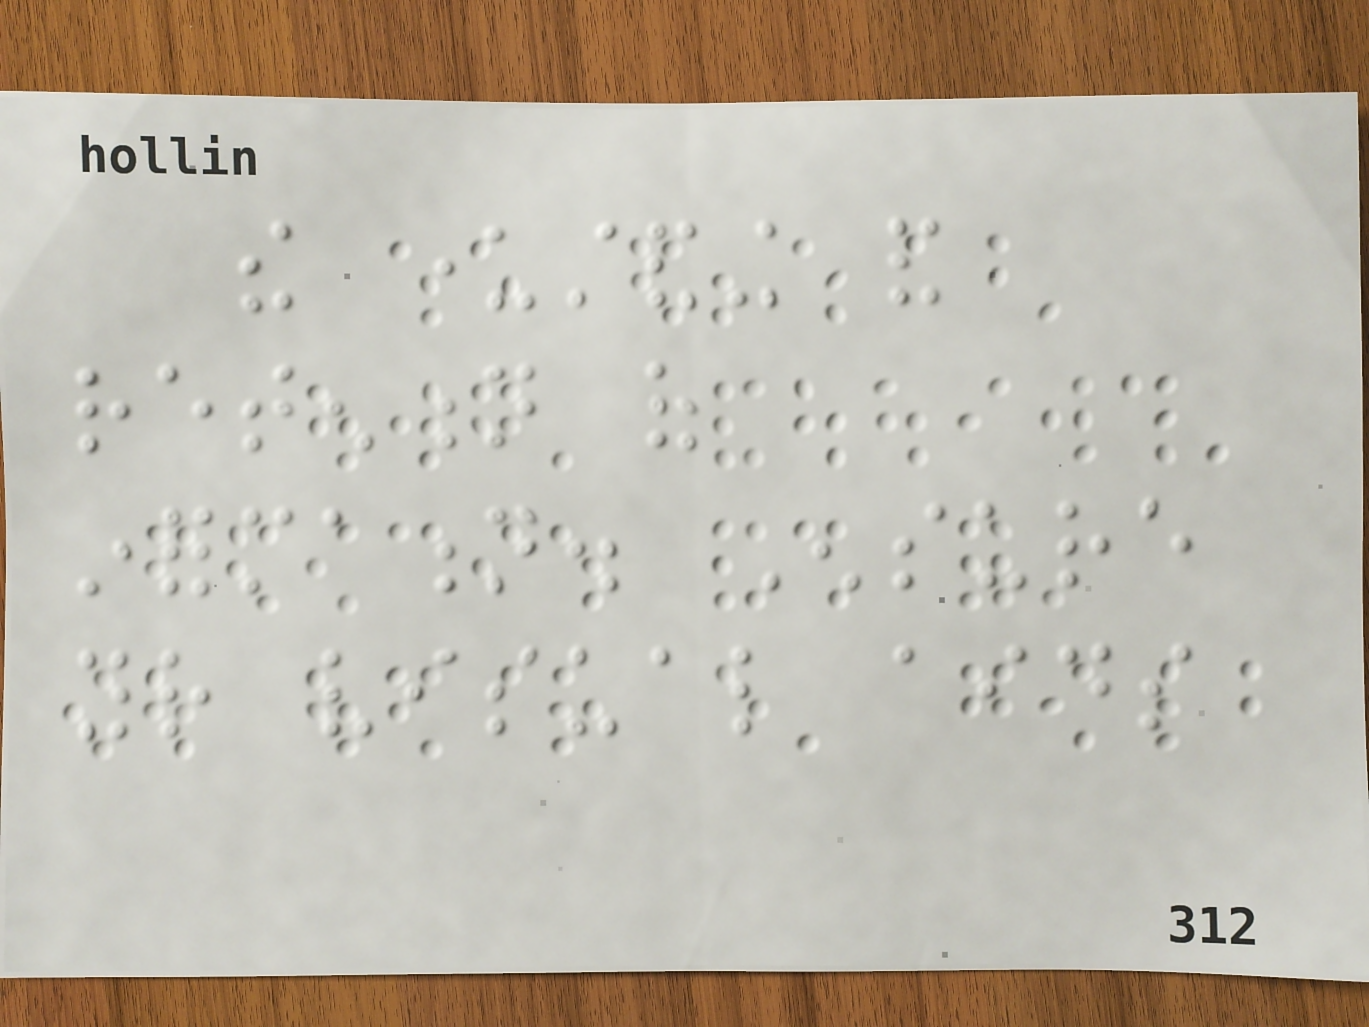the understanding and
retention of
information. Ensure
your visual aids
